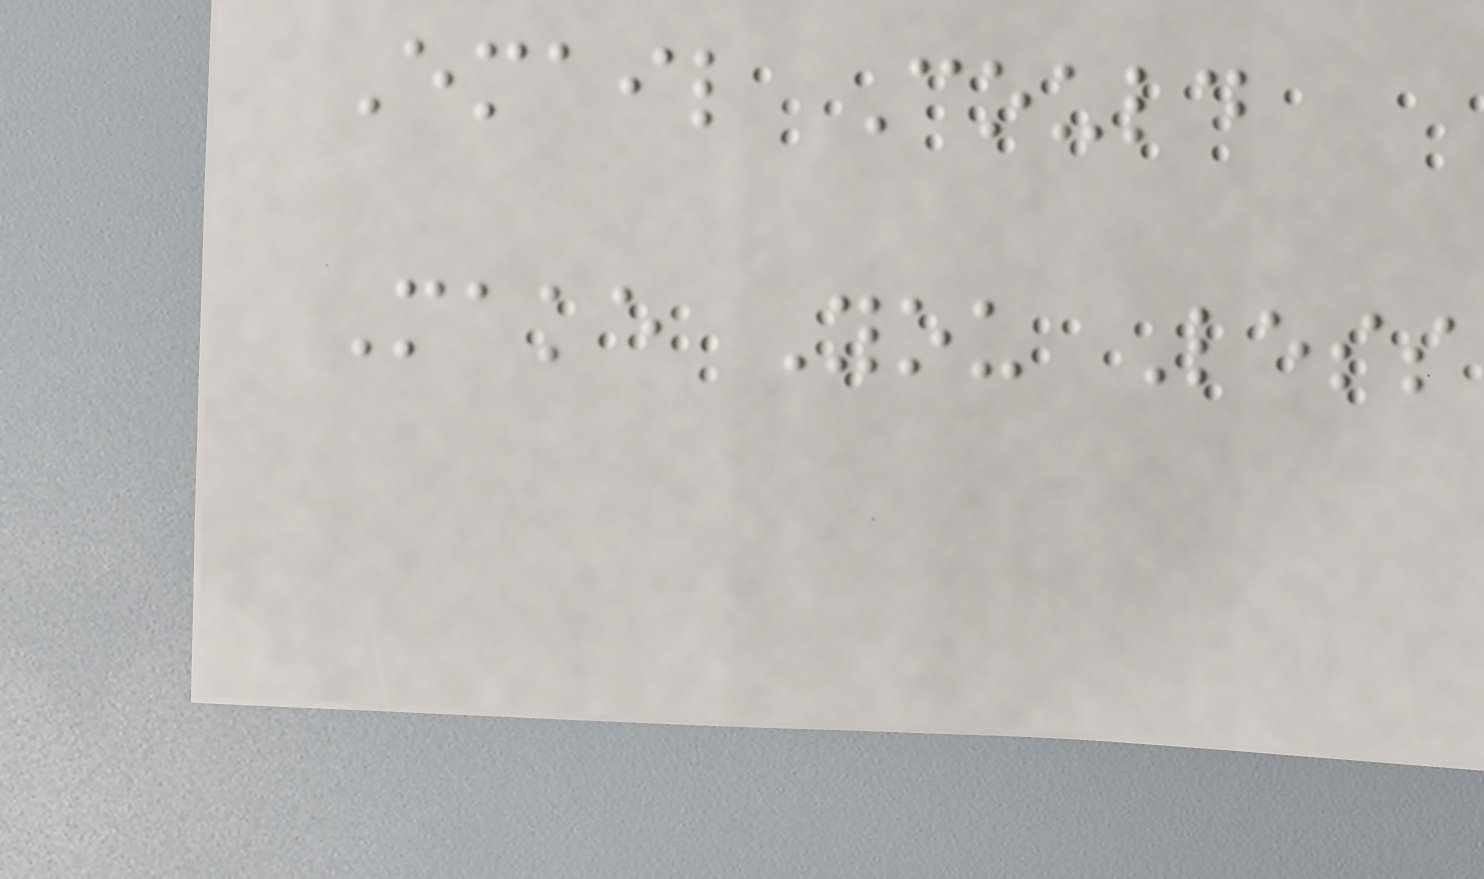Email Could
Make You Less
